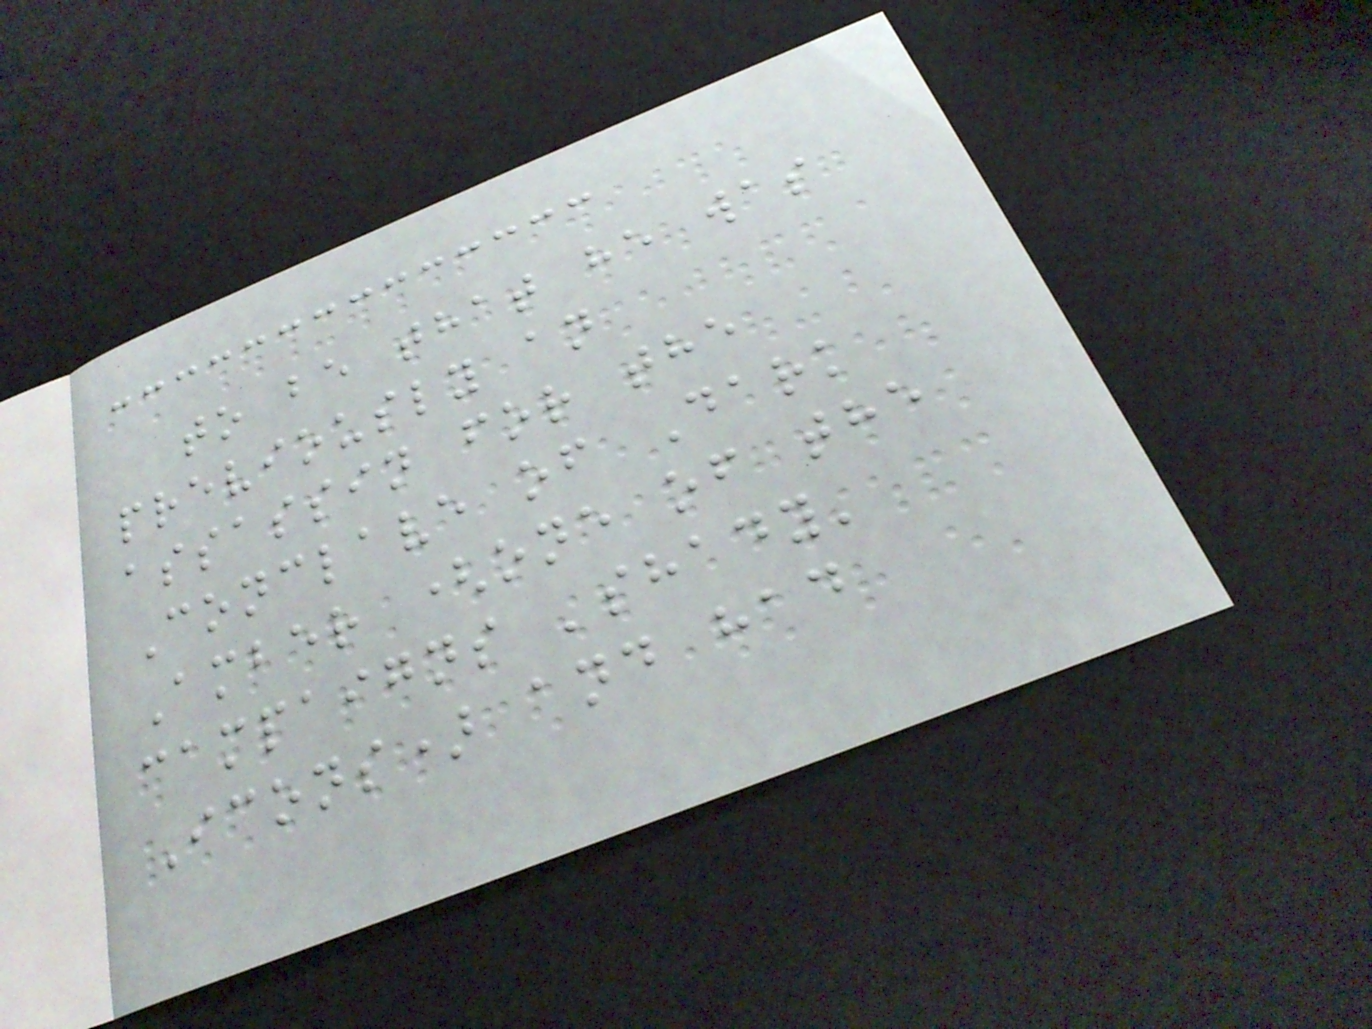to be that he was
previously an
assassin for the
Conclave of Dark
Amber (one of the
campaigns 'shady'
Icons) and had
